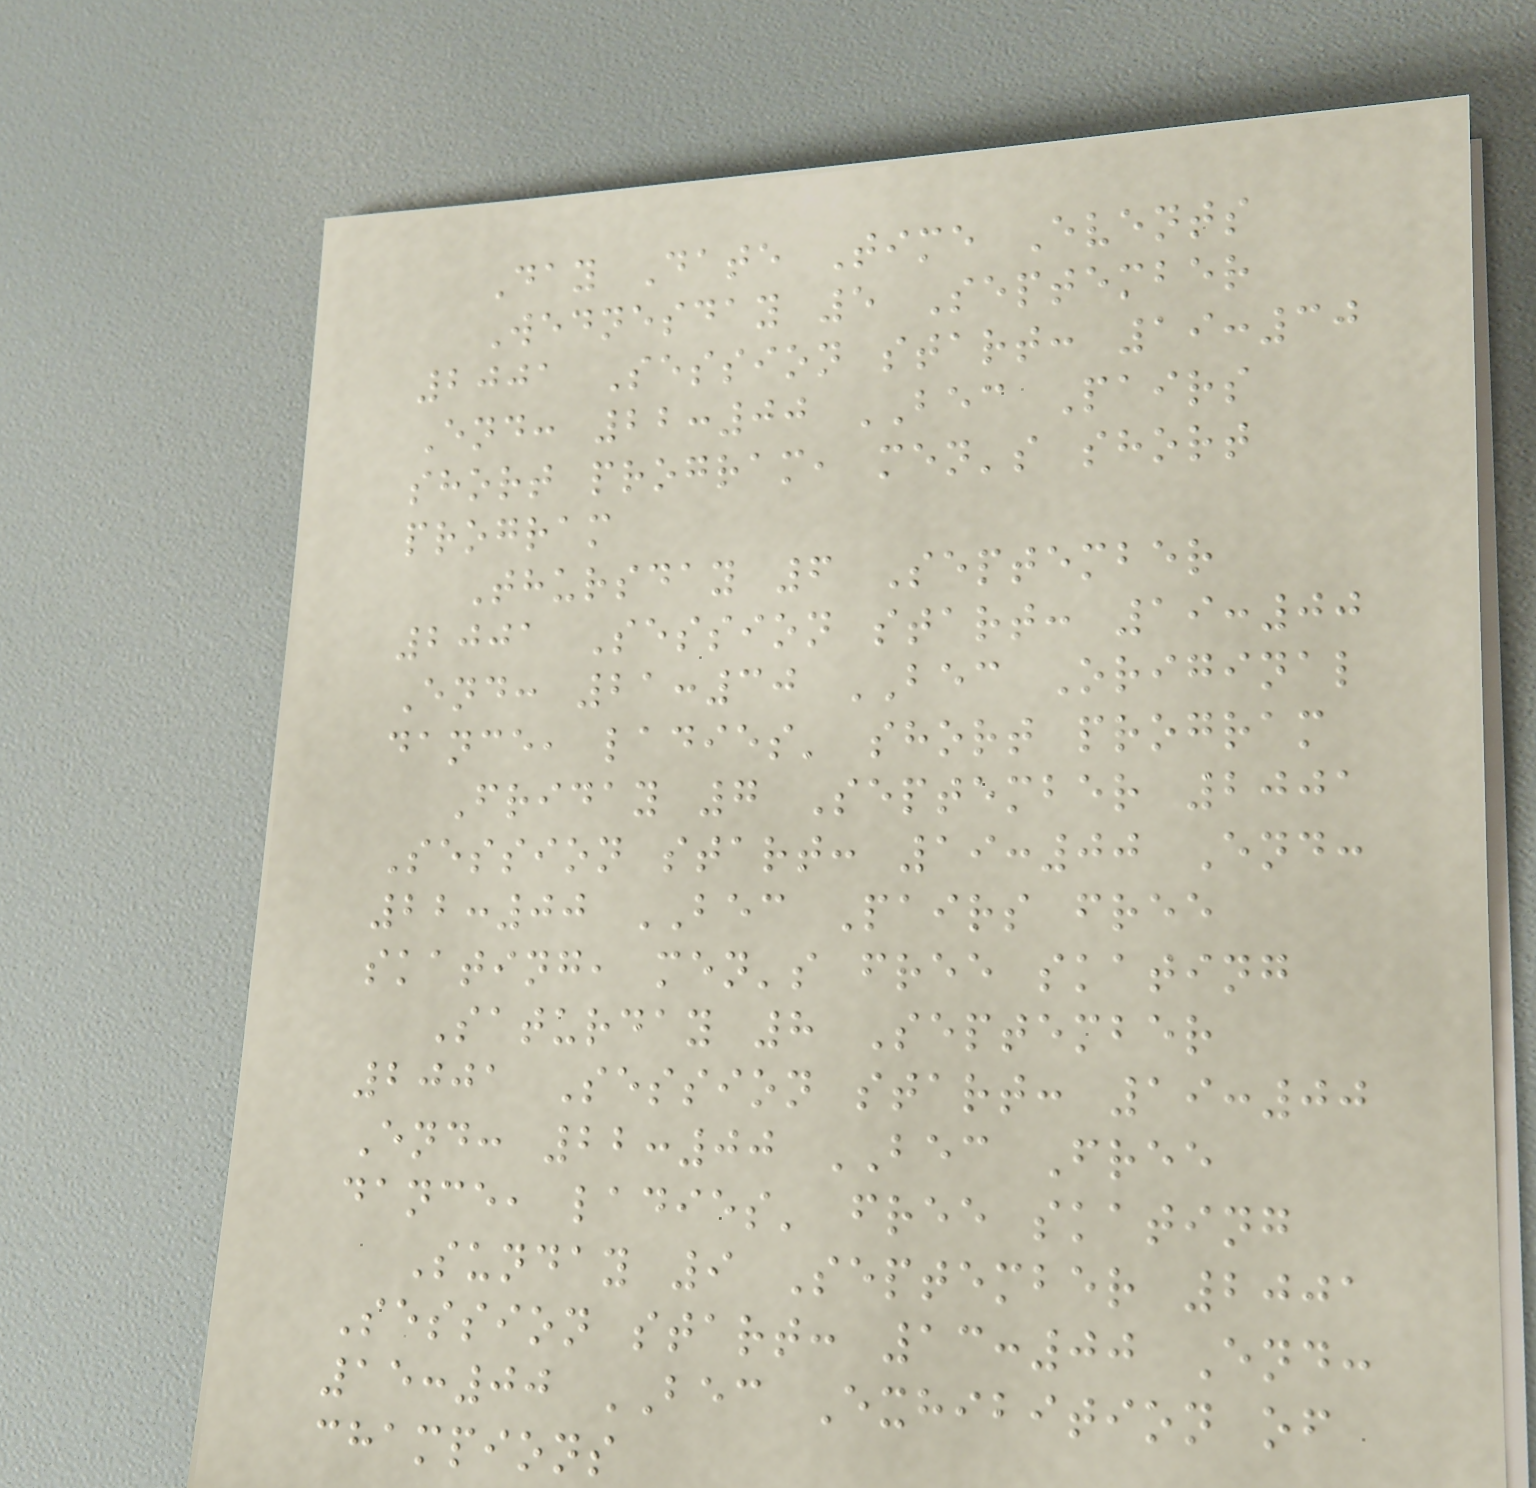Day Date Time Events
Wednesday 5 September
2001 Session start: 19:30
End: 22:00 BEC Pairs
short program, men's short
program
Thursday 6 September
2001 Session start: 19:00
End: 21:30 BEC Original
dance, ladies' short program
Friday 7 September 2001
Session start: 19:00 End:
22:00 BEC Pairs free
skating, men's free skating
Saturday 8 September
2001 Session start: 19:00
End: 22:00 BEC Free
dance, ladies' free skating
Sunday 9 September 2001
Session start: 13:00 End:
15:00 BEC Exhibition of
champions
